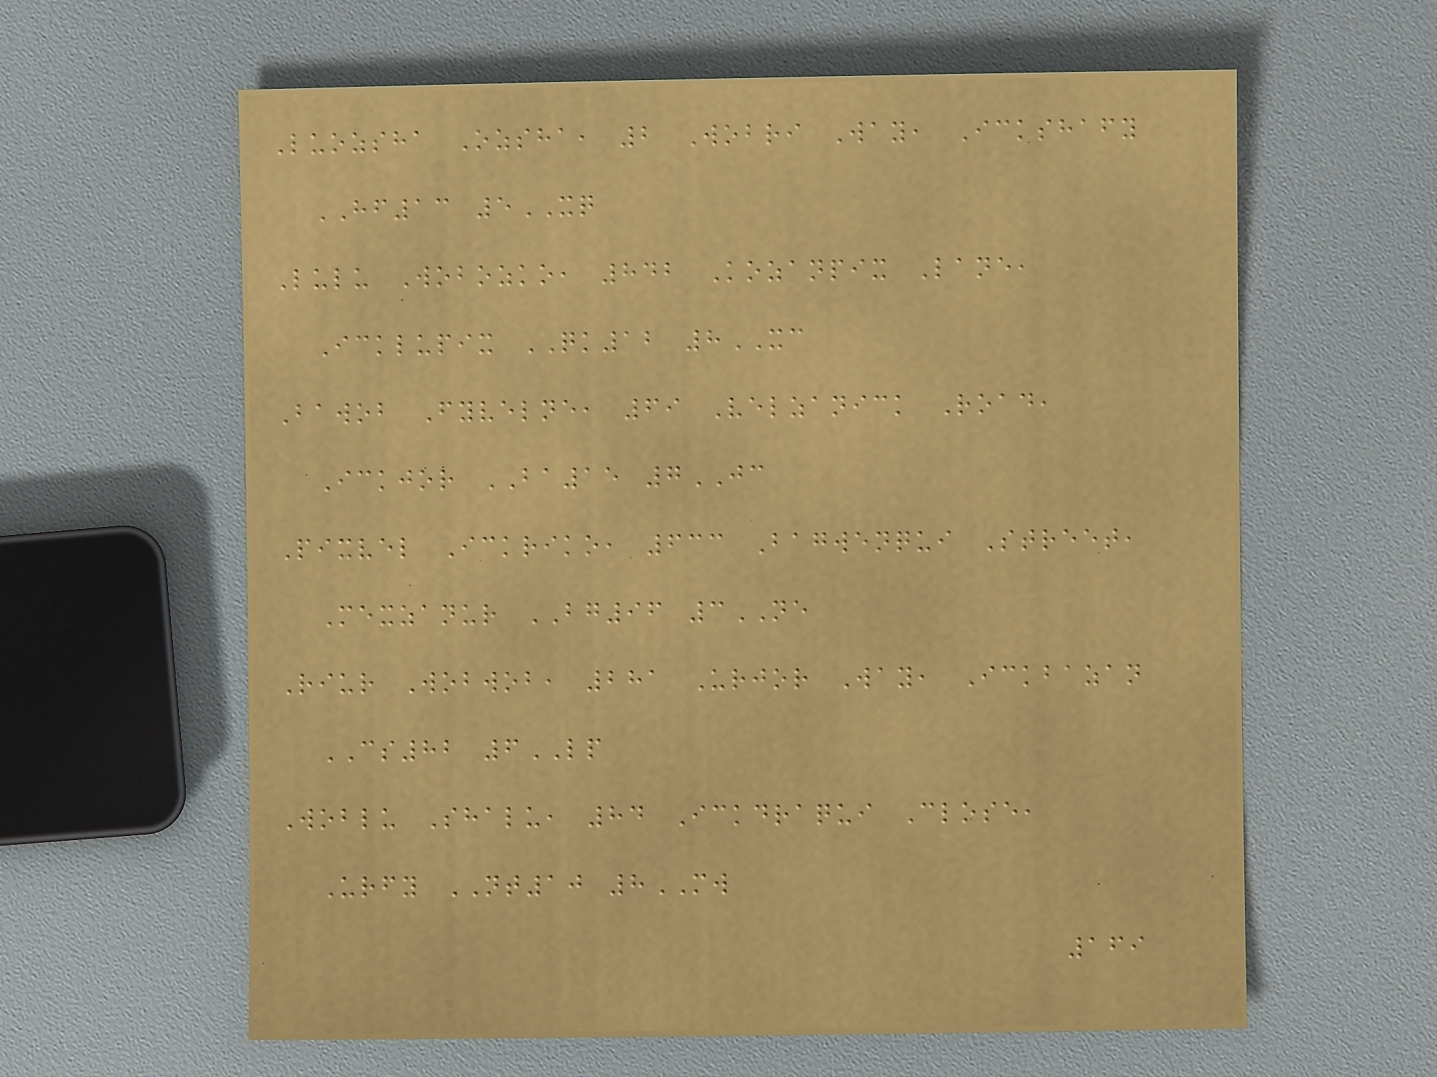Luozsha Ozsha, 2 Wobri Way, Ickshafy
HF13 5XQ
Lulu Wobozko, 842 Kozanpix Lane,
Icklupix QK12 8XC
Bawob Fyvelne, 69 Velzanick Road,
Ickjor BA15 7JC
Pixvel Ickriko, 633 Bagwenqui Street,
Mexzanur BG96 3NE
Riur Wobwob, 281 Urjor Way, Ickbazan
CS82 6LP
Woblu Shalu, 84 Ickdraqui Close,
Urfy NT10 8MW
169
